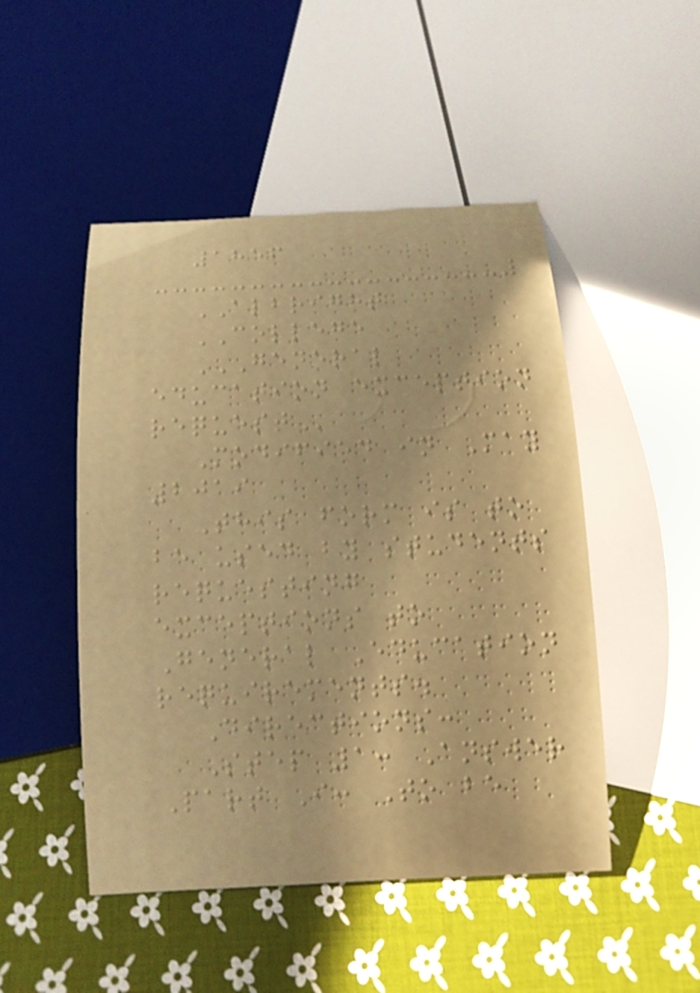1856
ALBRIGHT
COLLEGE
GENERAL
EDUCATION EXCEPTION
REQUEST
Modified in May
2019
This form is to
be used by students
requesting
exceptions to
General Education
requirements.
Directions:
Step 1: Answer
Part I: To be
